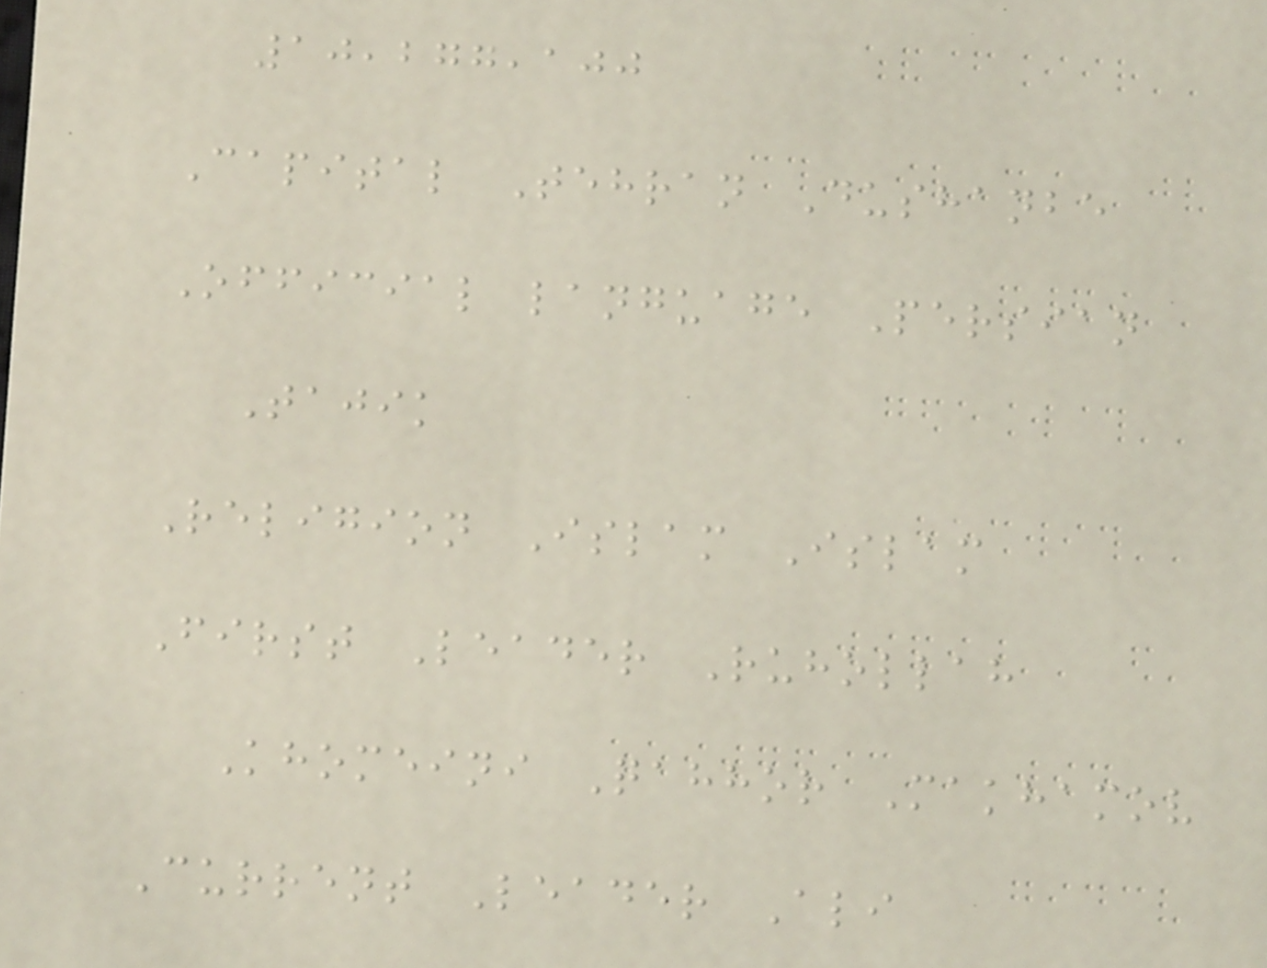10,277,100
Capital Tehran Dushanbe
Official language Persian
Tajik
Religion Islam Islam
First Leader Ruhollah
Khomeini Qahhor Makhamov
Current Leader Ali
